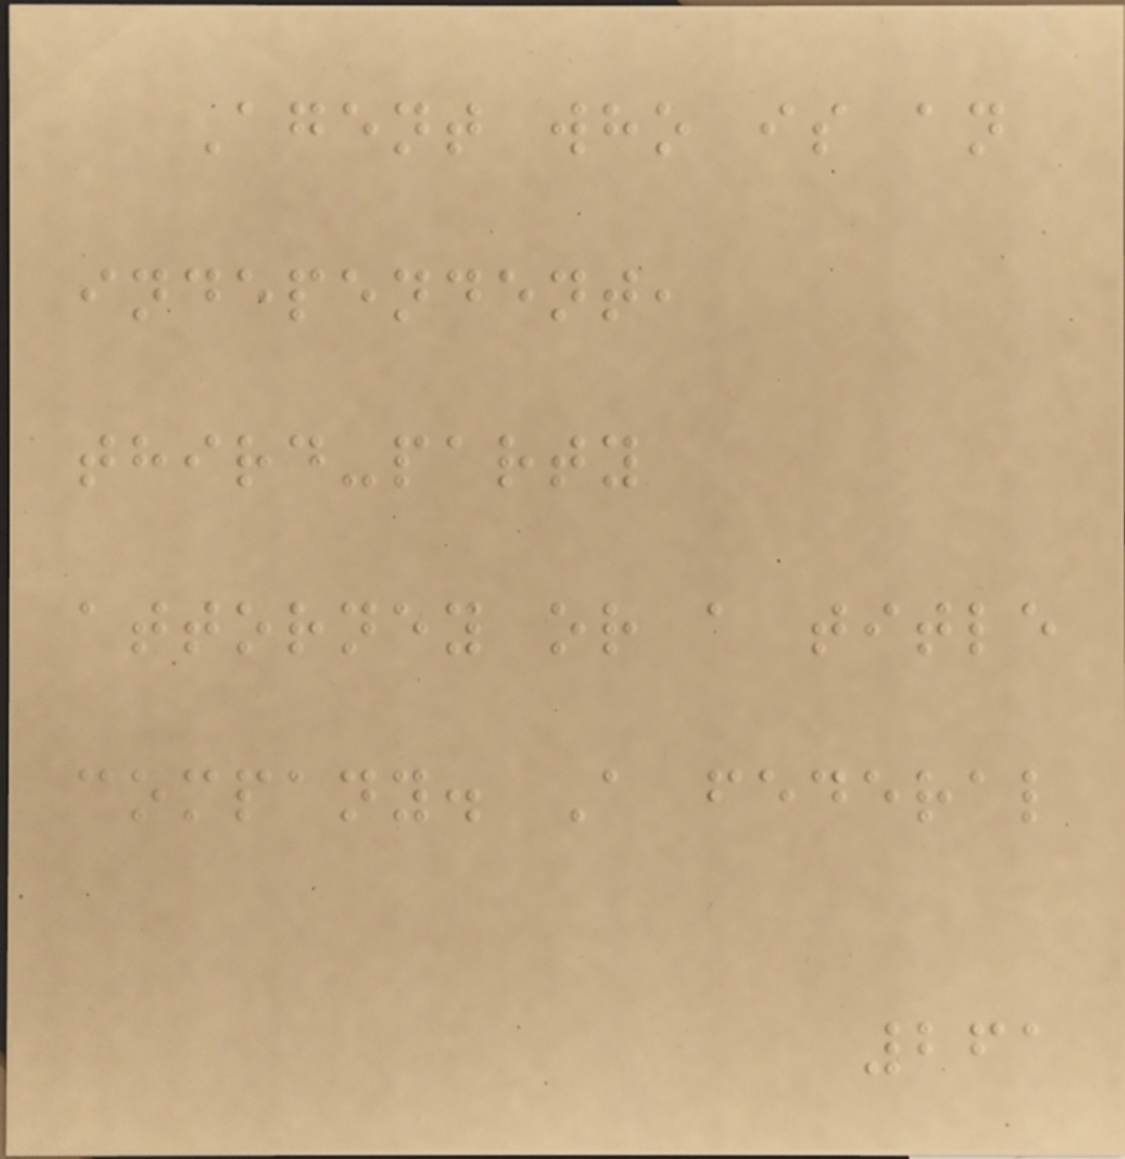Agent who is an
independent,
third-party
attorney or a title
company. A federal
261
